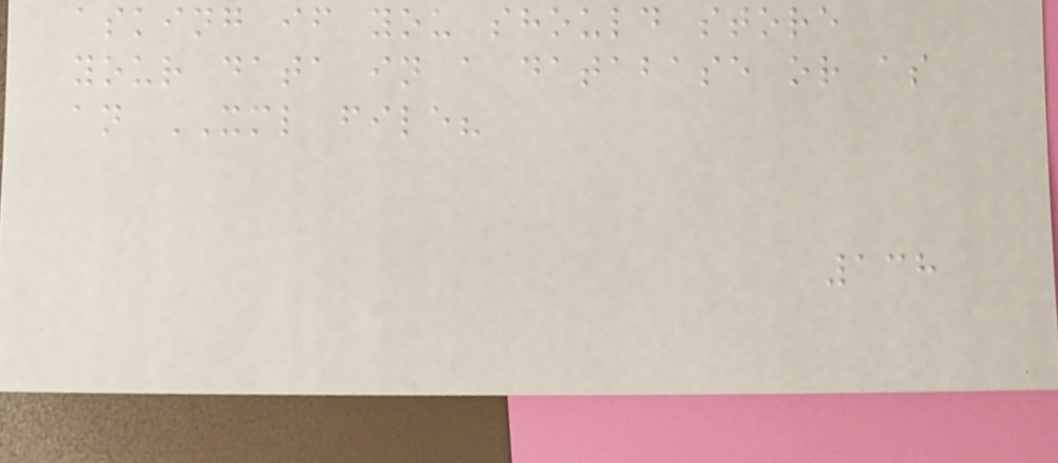asking if you should store
your data in a database or as
an XML file?
138
